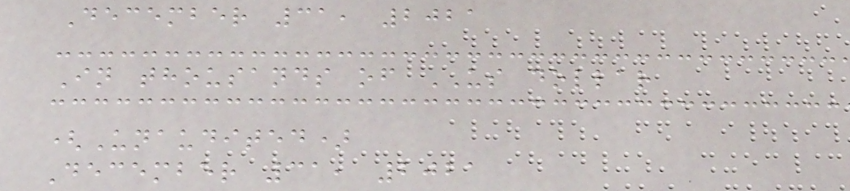December 31, 2021
In thousands of US dollar
(Unaudited)
December 31, 2021
